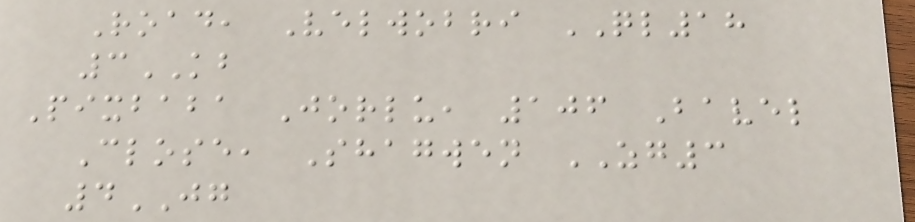Road, Velwobri QL18
3KB
Pixbaba Jorlu, 106 Bavel
Close, Shagwen ZG3
4JG
